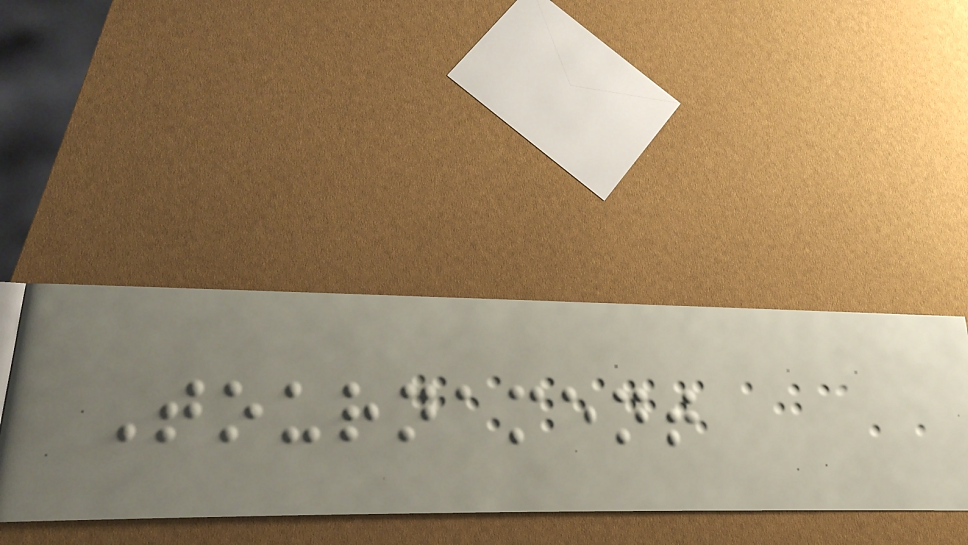Tournament
